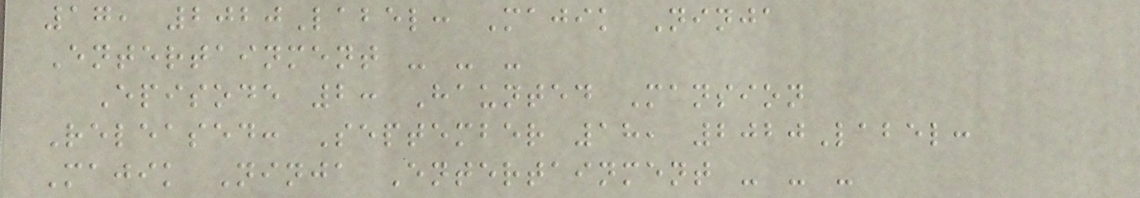17, 2020Label: Majik Ninja
Entertainment - - -
Episode 2: Haunted Mansion
Released: September 18, 2020Label:
Majik Ninja Entertainment - - -
